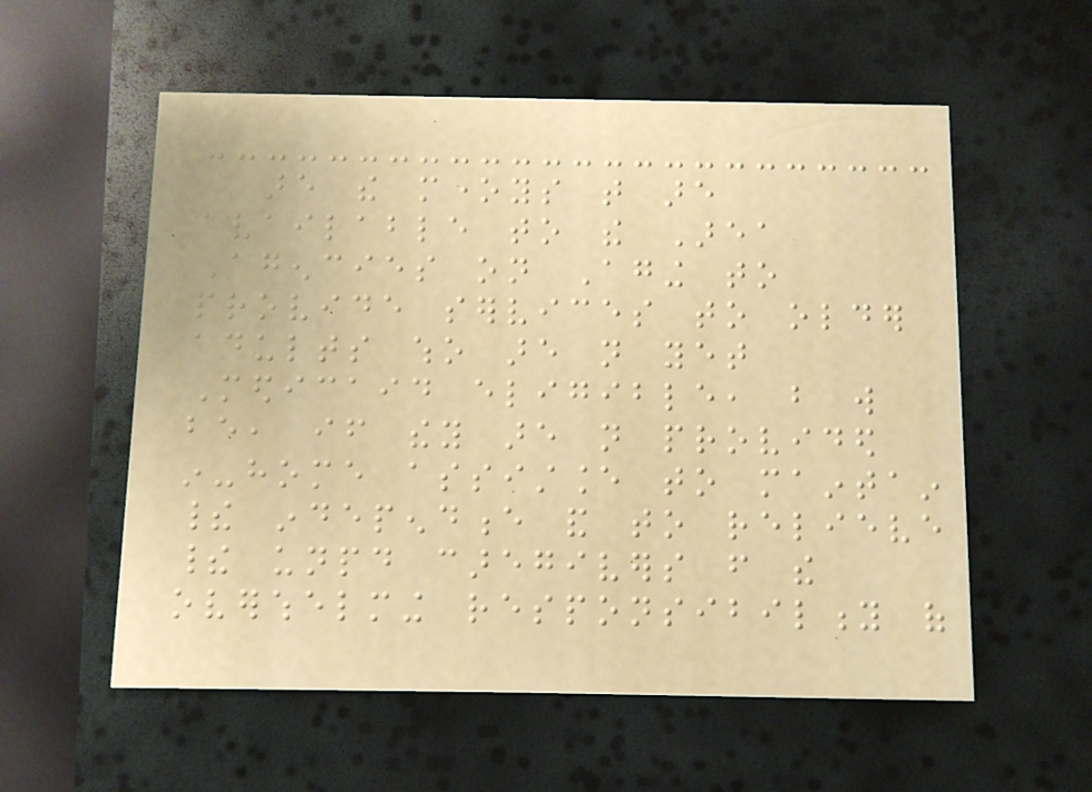are the moneys that are
available to the Area
Agencies on Aging to
provide services to older
adults who are not yet
Medicaid eligible, but will
be, if they are not provided
in-home assistance to maintain
their independence and to relieve
their unpaid caregivers from the
overwhelming responsibility of
